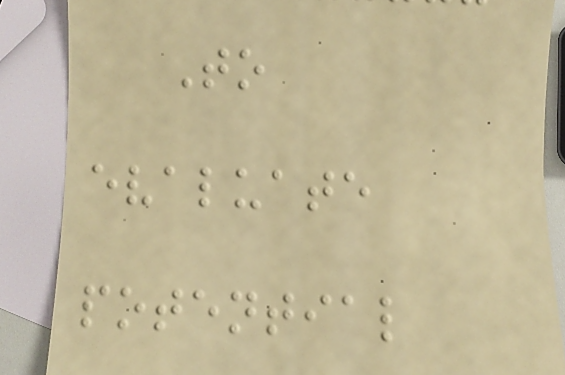To
evaluate
potential
